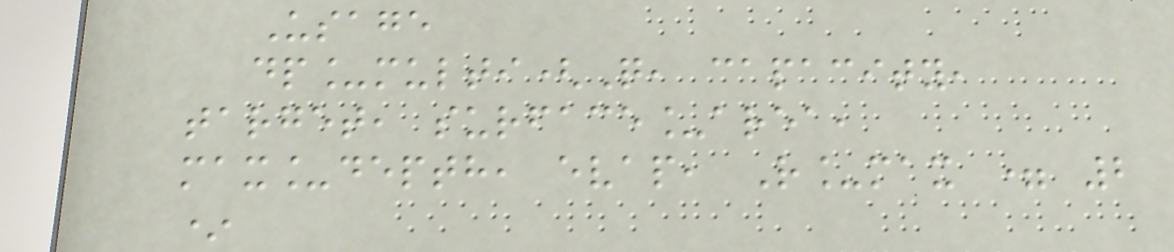Usage
dp_multi(Q, capacity,
target, surface_area,
max_depth, evap, R_max = 2
*
